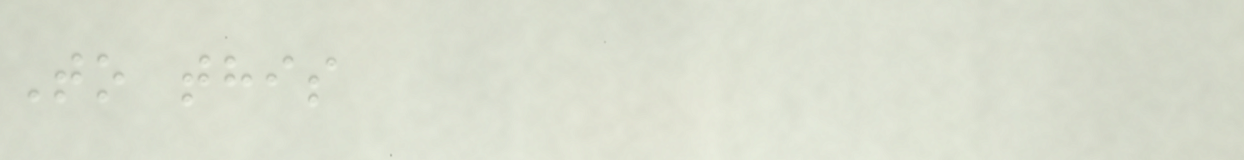To this
